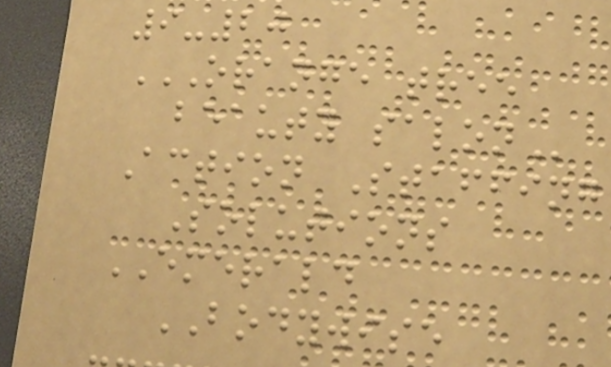9-20
ORANGE TREE
BEAUTY SALON
Action Staffing
Solutions
EMERALD
BODYWISE
